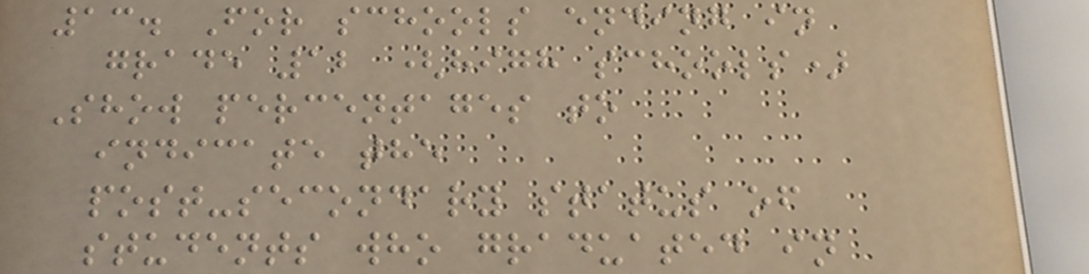13. For schools ending in
grade 12 (high schools)
Show percentages to
indicate the
post-secondary status of
students who graduated in
